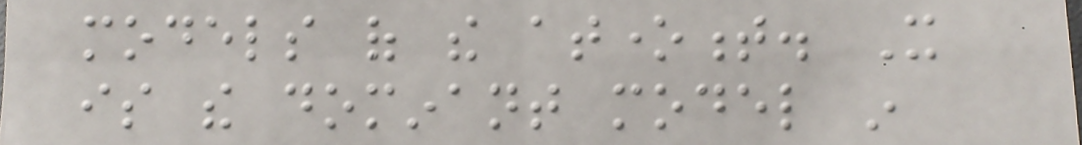models of the atonement. It
is the dominant model in
